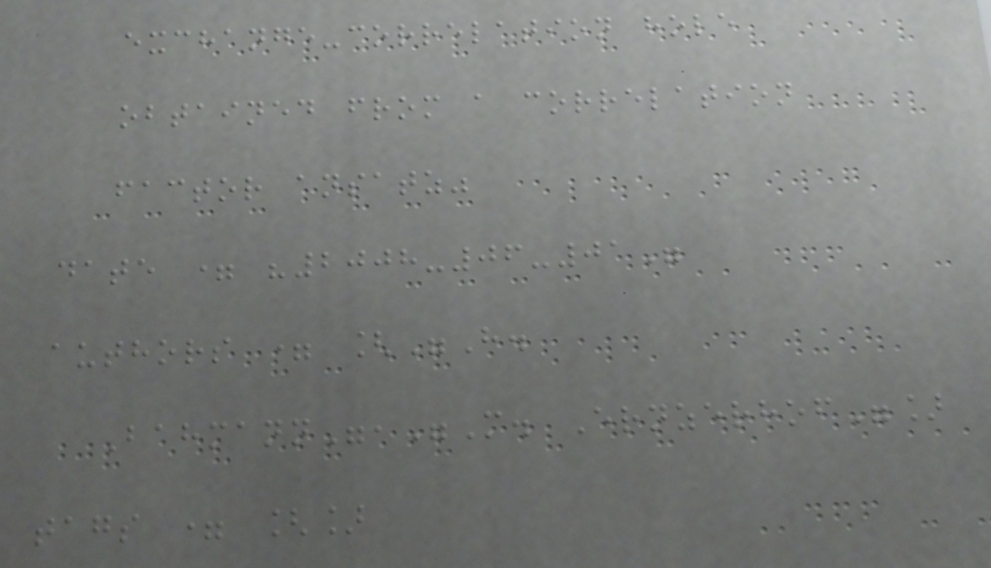exchange-correlation hole
obtained from a correlation
factor ansatz"
date = "2008-06-01"
authors = ["H.
Bahmann","M. Ernzerhof"]
tags = []
